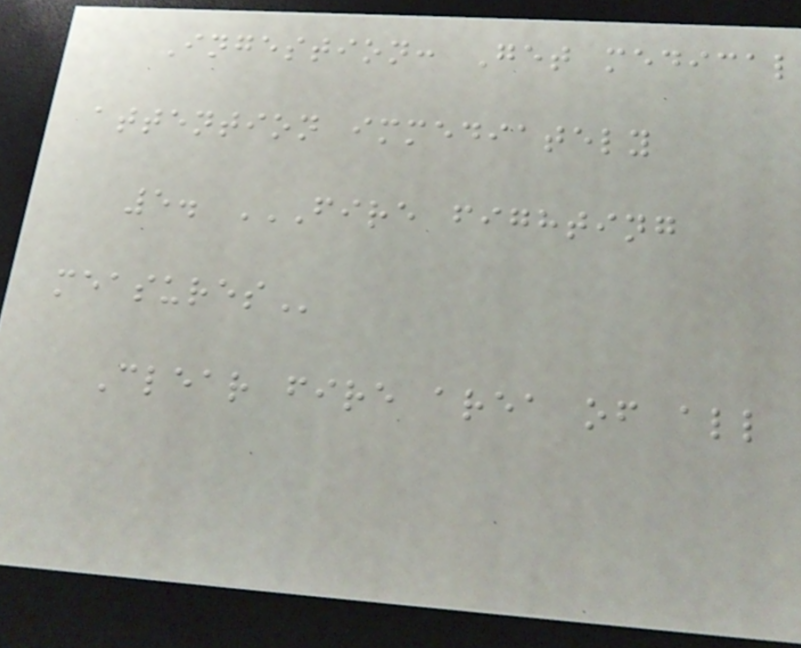Ingestion: Get medical
attention immediately
5. FIRE FIGHTING
MEASURES
Clear fire area of all
